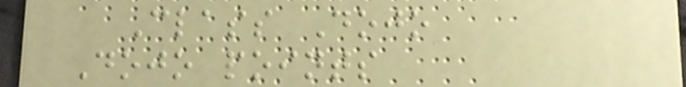Class Dojo
Dojo points
